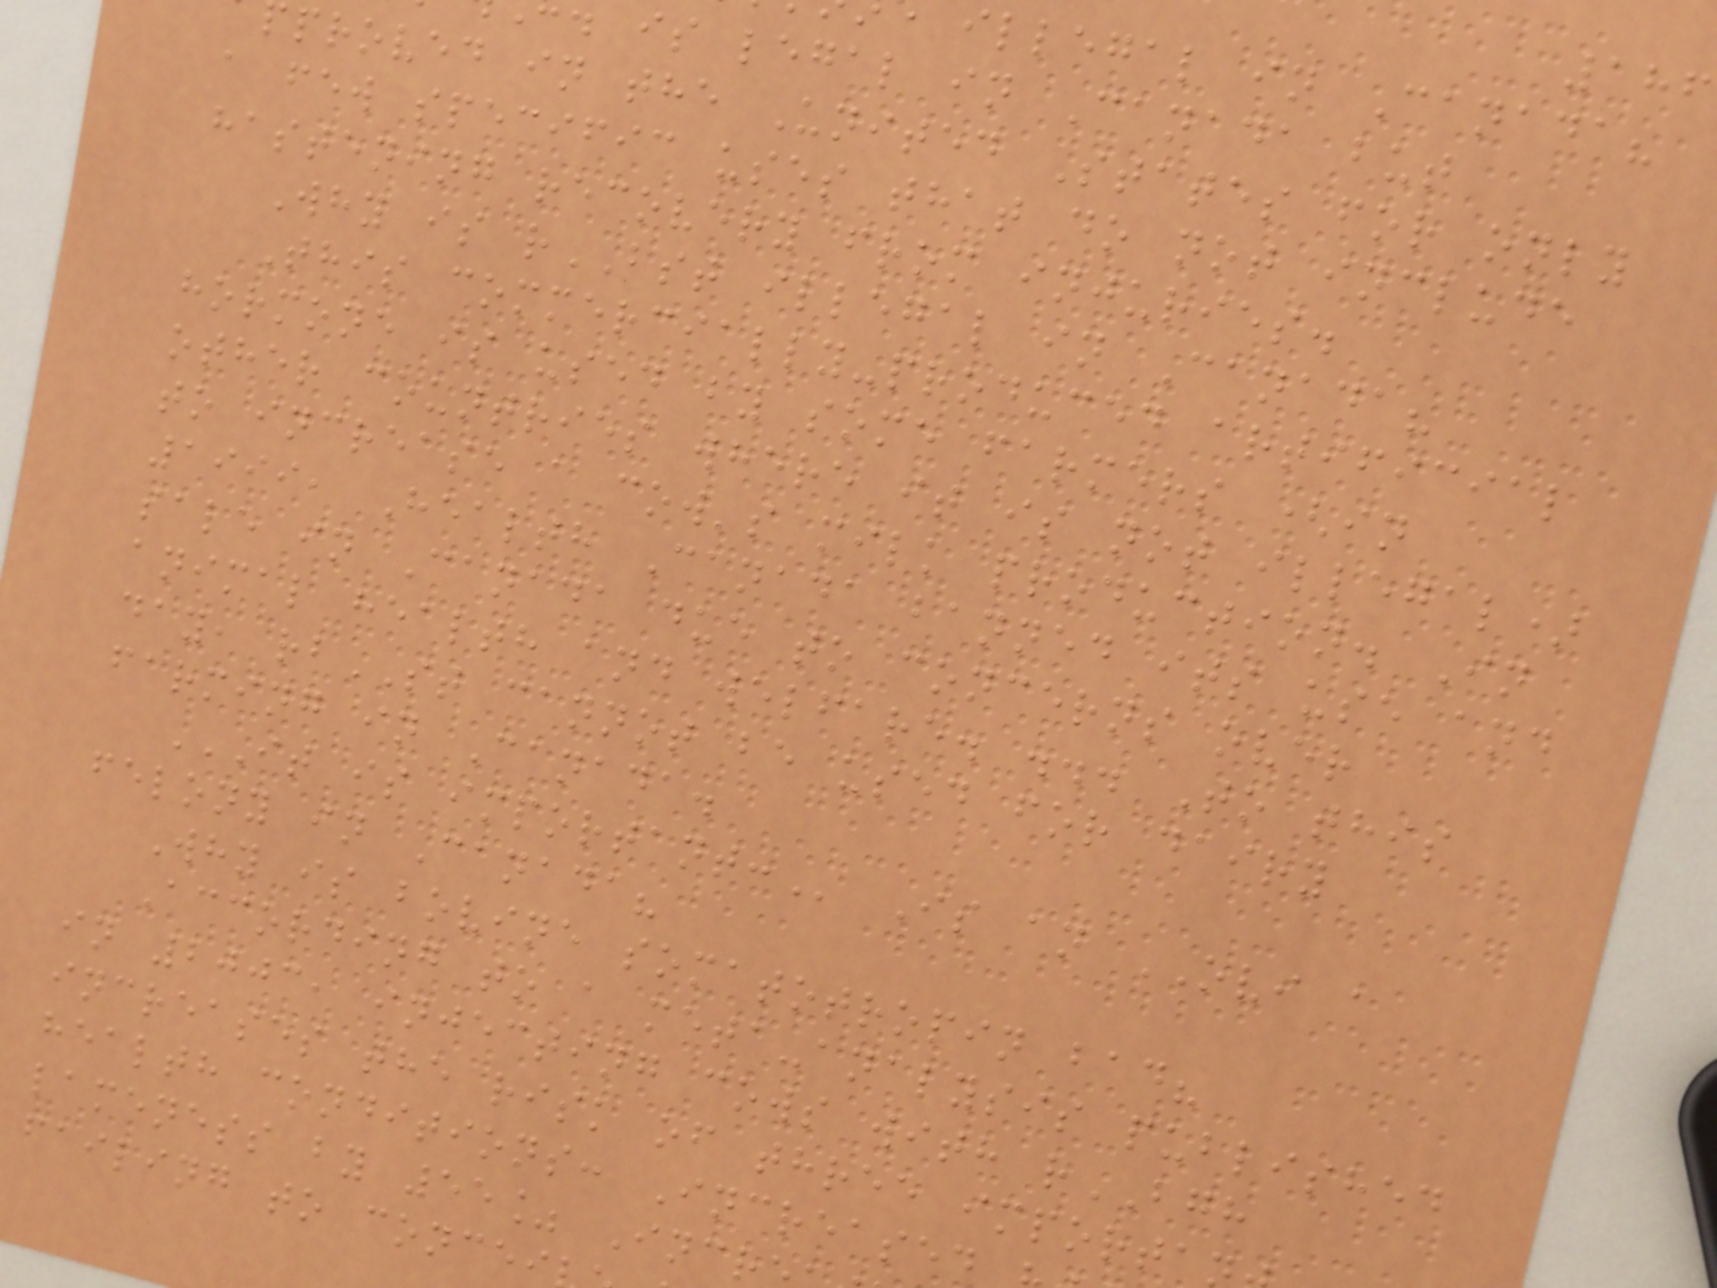186
illegal in Canada?
is legal in Canada but
proved in the United States for only
a few specific uses that do not include
hastening recovery from injuries.
Why is rBST illegal in Canada?
This commercially-produced artificial
hormone is used by some farmers (in
other countries where it is not illegal)
to increase a cow's milk production. In
1999, Health Canada banned its use and
sale in Canada due to concerns over
animal health and welfare. ... To this
day, rbST cannot be used for dairy
farming in Canada.
IT IS IMPORTANT: Is an OVI a
felony in Canada?
Why is bovine somatotropin bad?
According to a meta-analysis published
in 2003, injecting cows with rBGH
increases the risk of three importa
health conditions: Increased
lameness by 55% Incr
failing to concei
